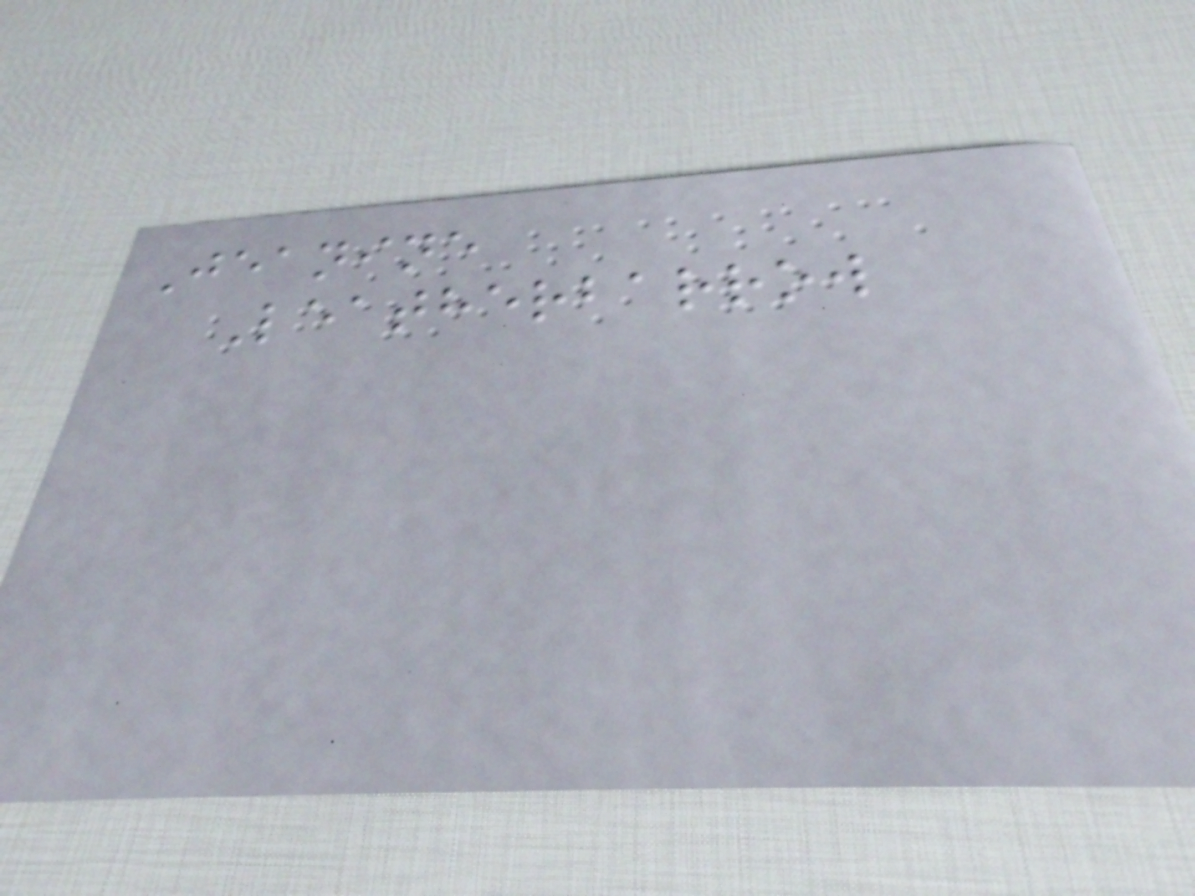Jeanine
Leatherbarrow
